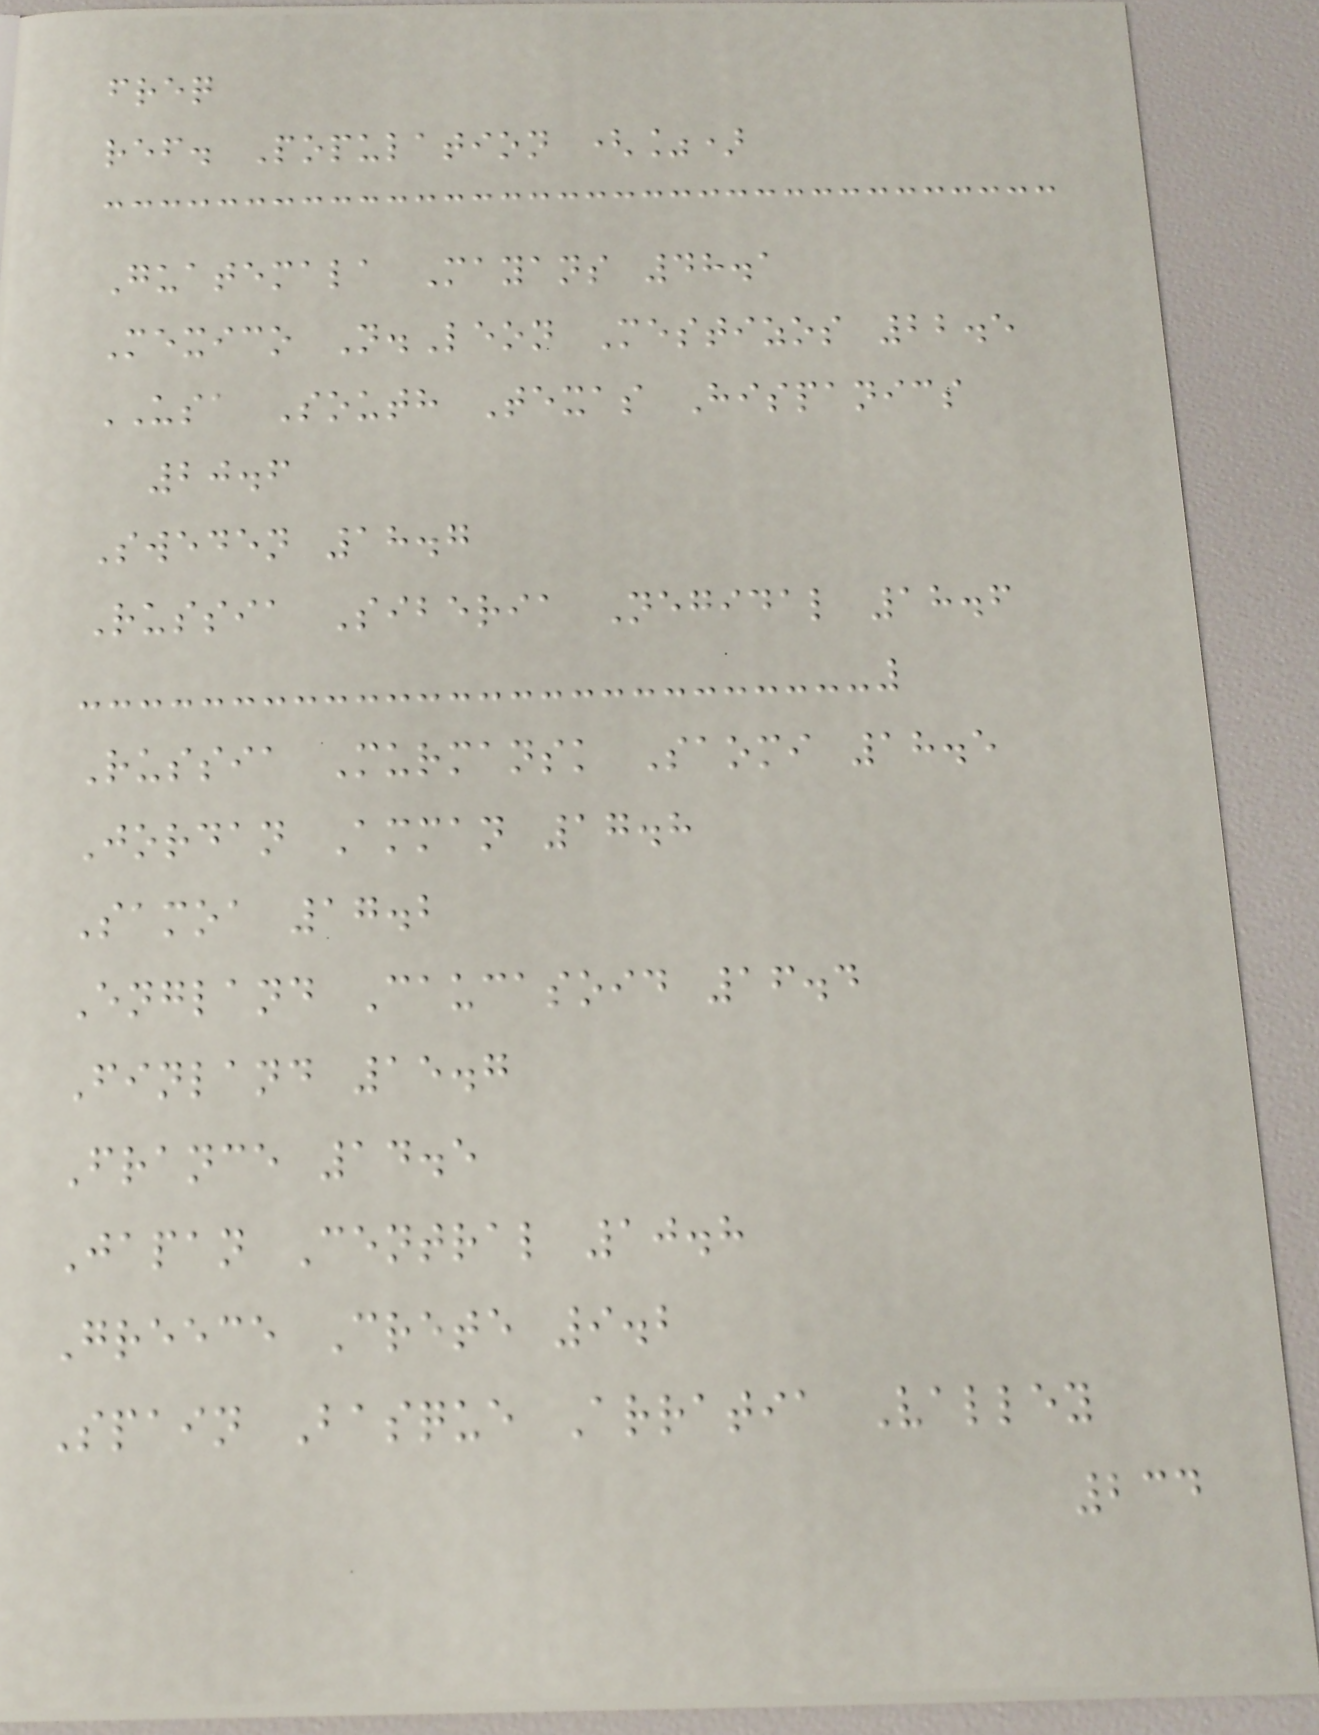freq
ref. Population (%)
Guatemala Mayans 48.1
Mexico N.Leon Mestizos 22.5
USA South Texas Hispanics
20.6
Sweden 18.7
Russia Siberia Negidal 18.6
Russia Murmansk Saomi 18.5
Jordan Amman 17.8
Samoa 17.2
England Caucasoid 16.4
Finland 15.7
France 14.5
Japan Central 10.8
Greece Crete 9.2
Spain Basque Arratia Valley
234
